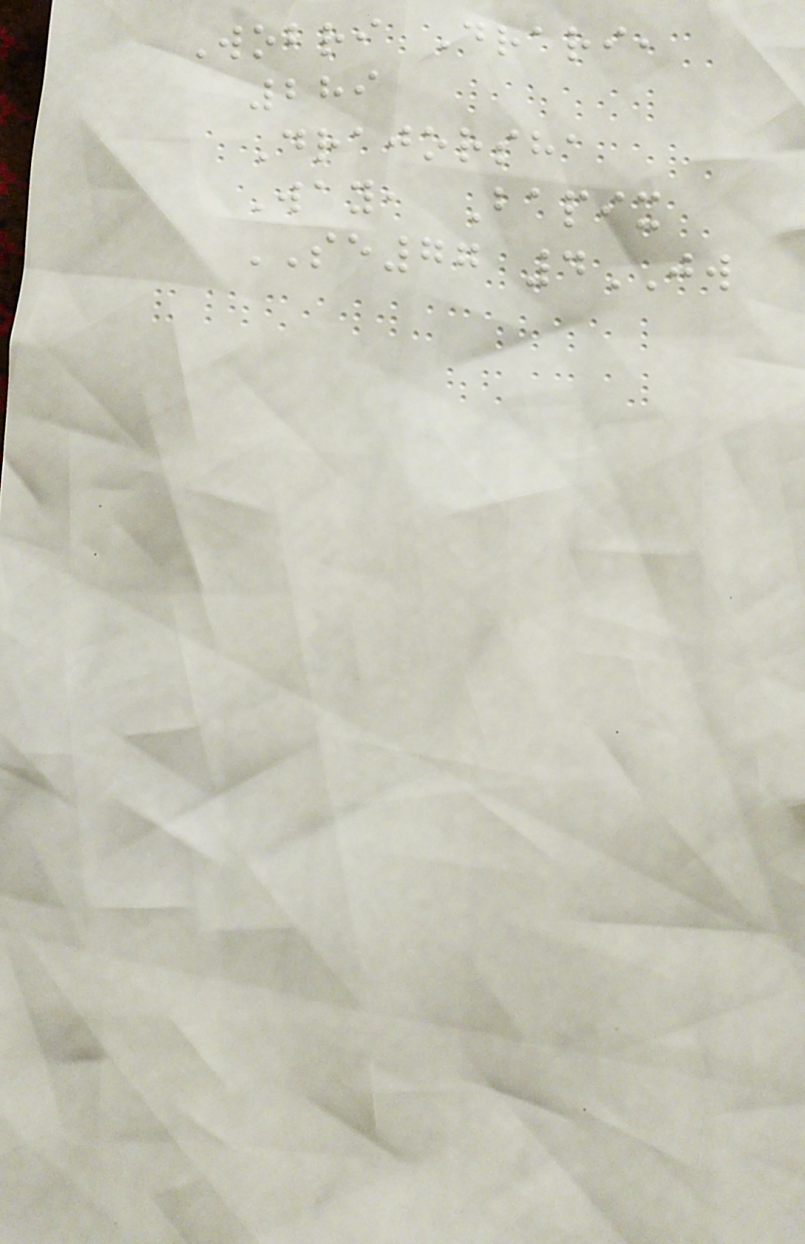Wobri Drari,
289
Drajorsha
Way, Bapix
SE77 4JW
